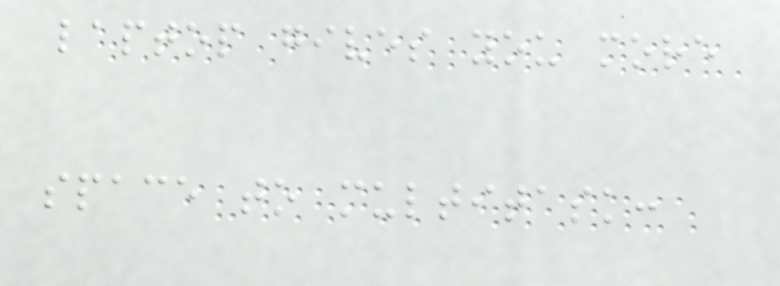laptop gives you more
space to multitask:
